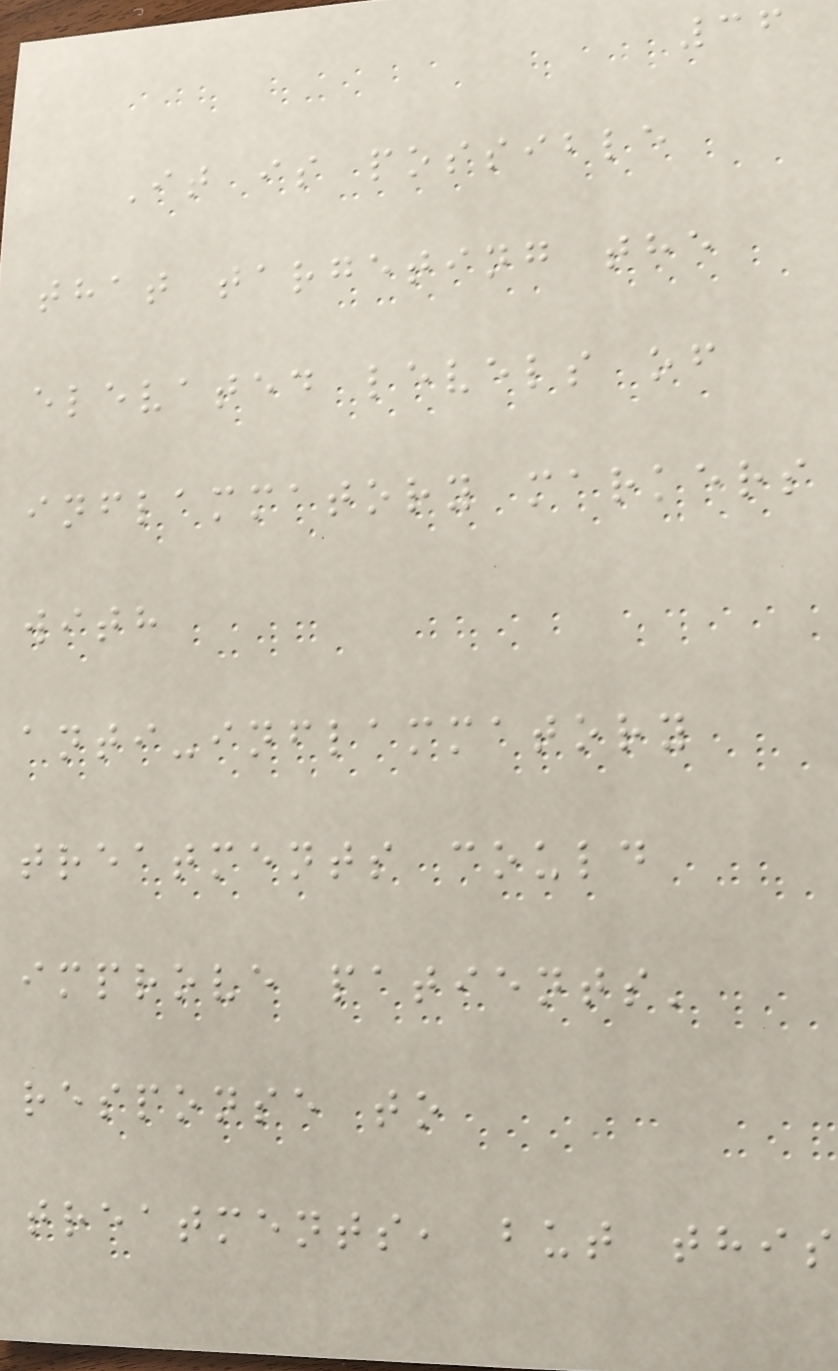36
It is possible
that targeting the
elevated levels of
inflammatory markers
with
anti-inflammatory
treatments could
improve patients'
response to
treatments, but this
